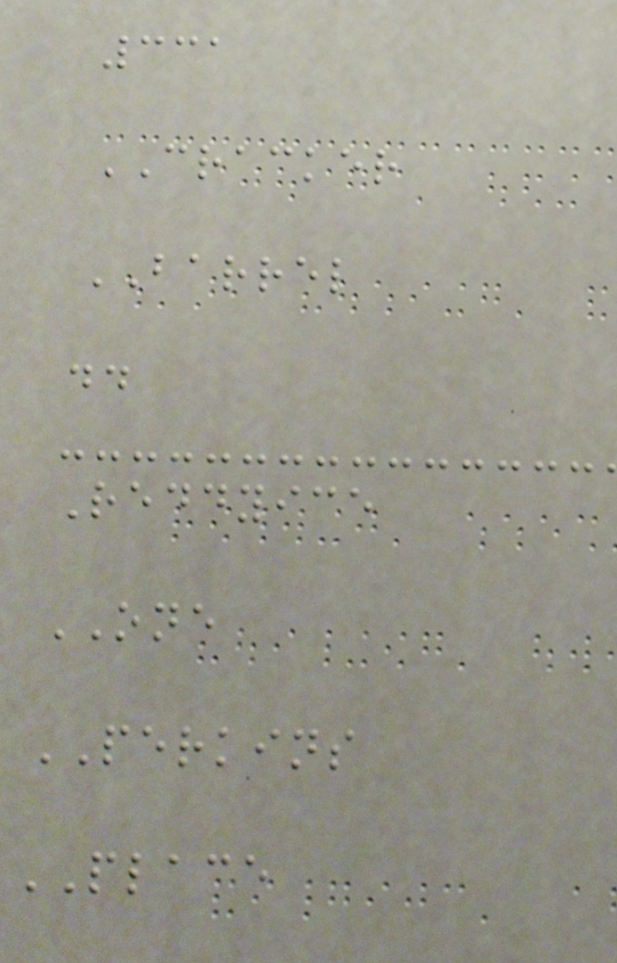331
CRACKER
BARREL
dd
Reddyice
ONE
PERKINS
PLACE
